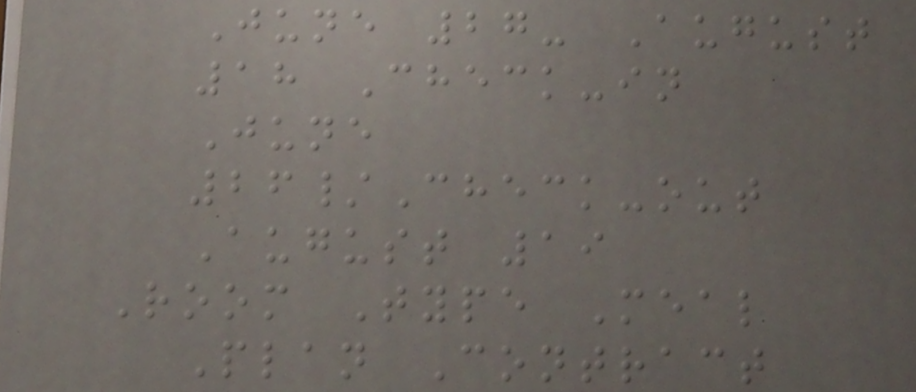June 27- August
18 Check-in
June
26/Check-out
August 19
Room Type Meal
Plan Contract
